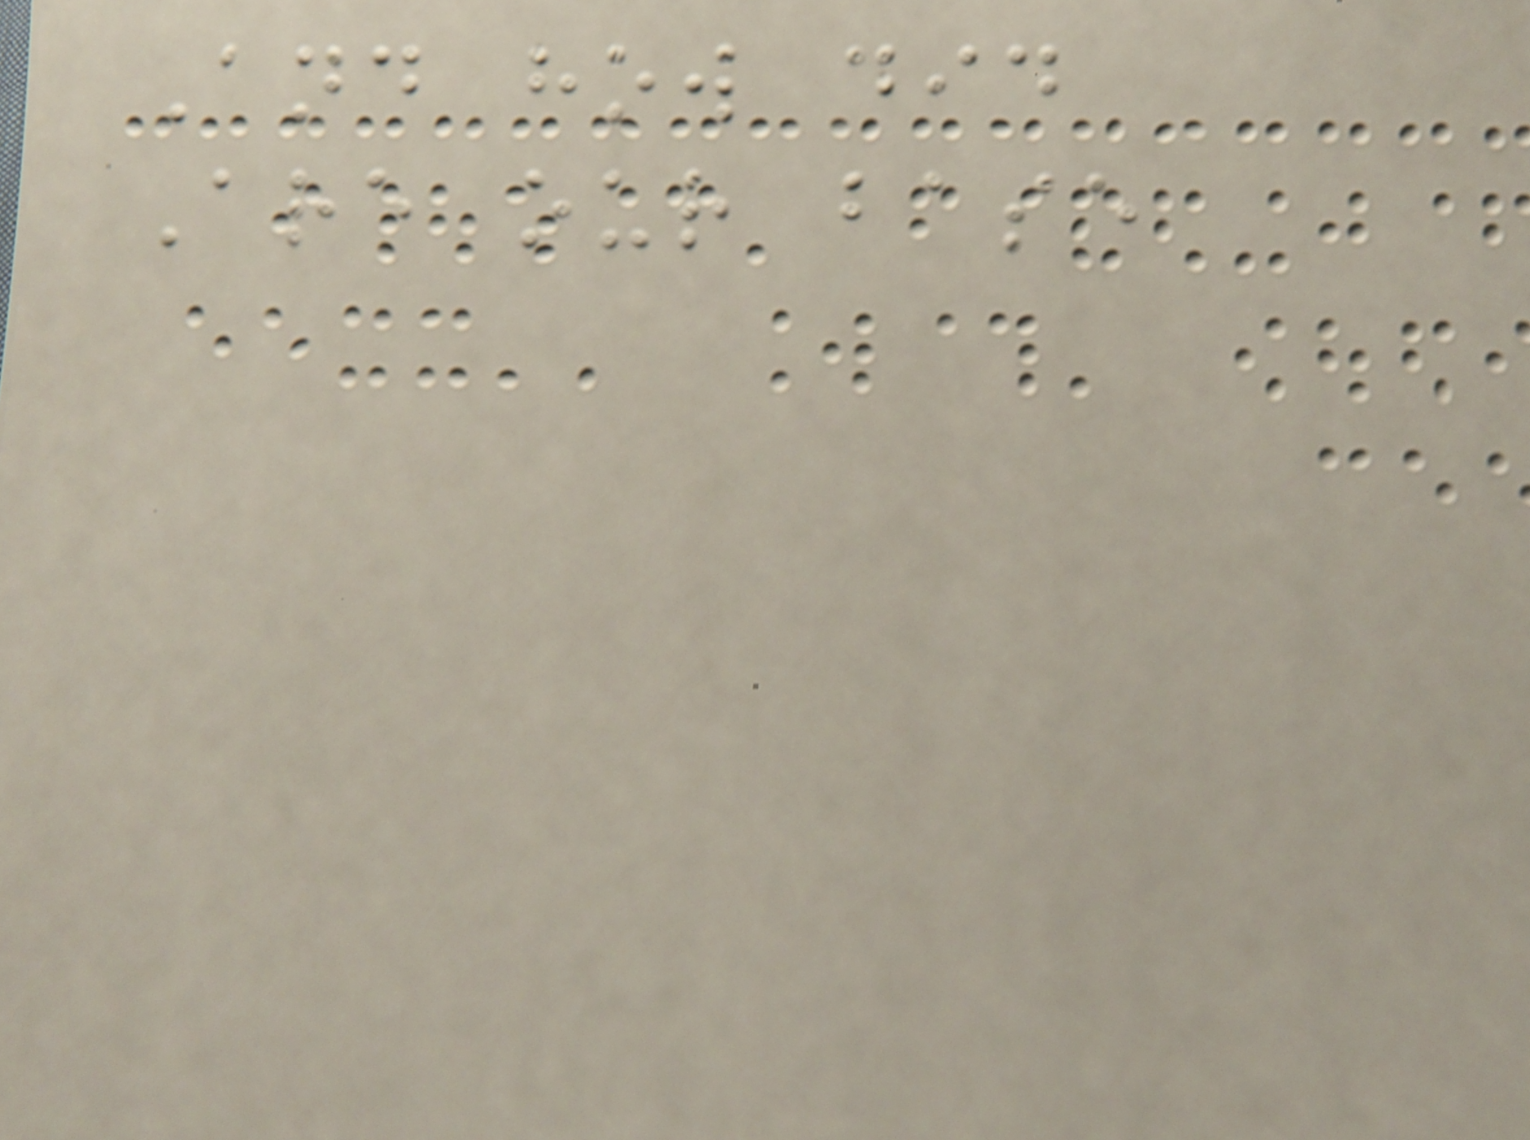And how did
Are our base
